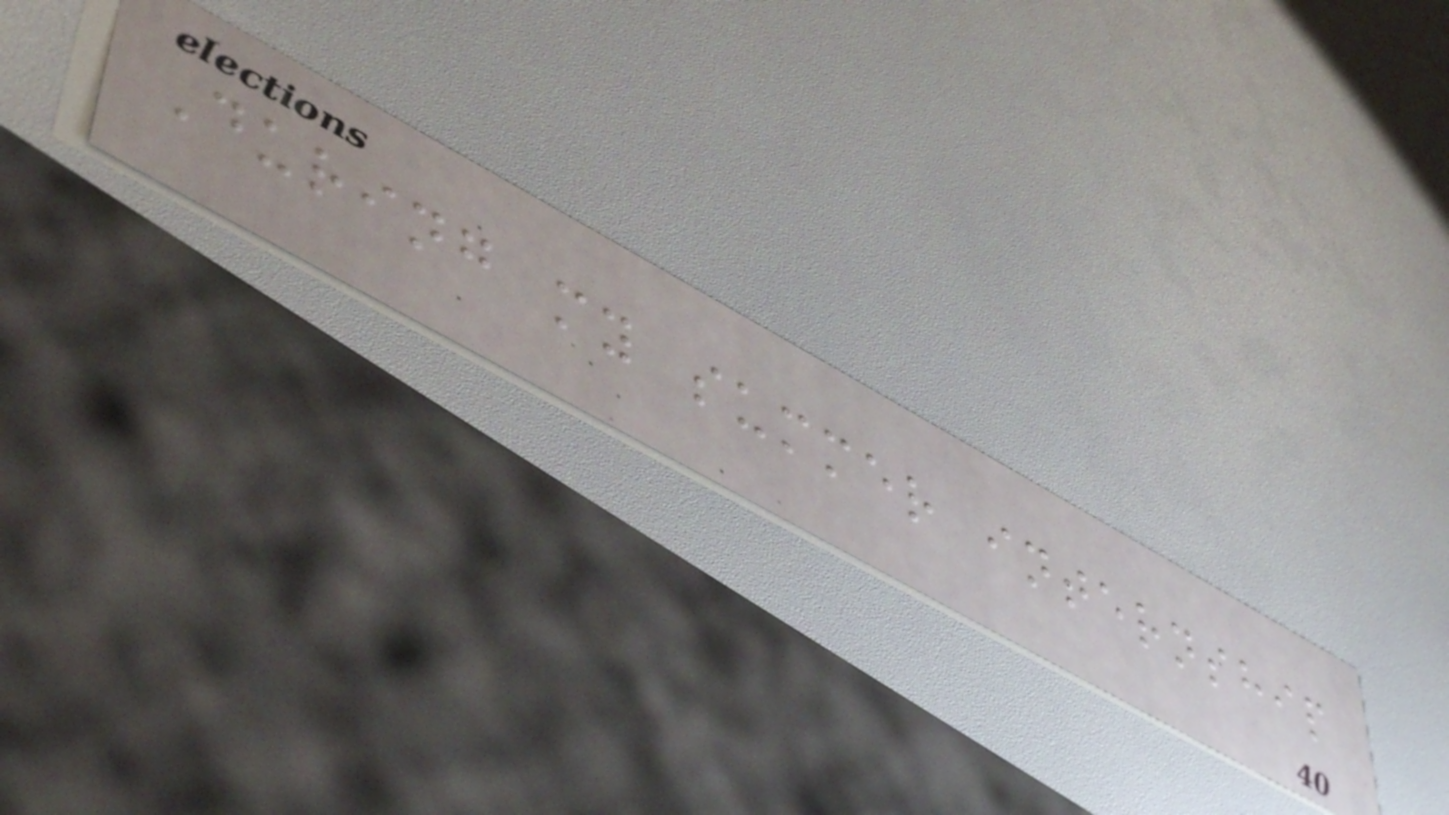During my summer internship
